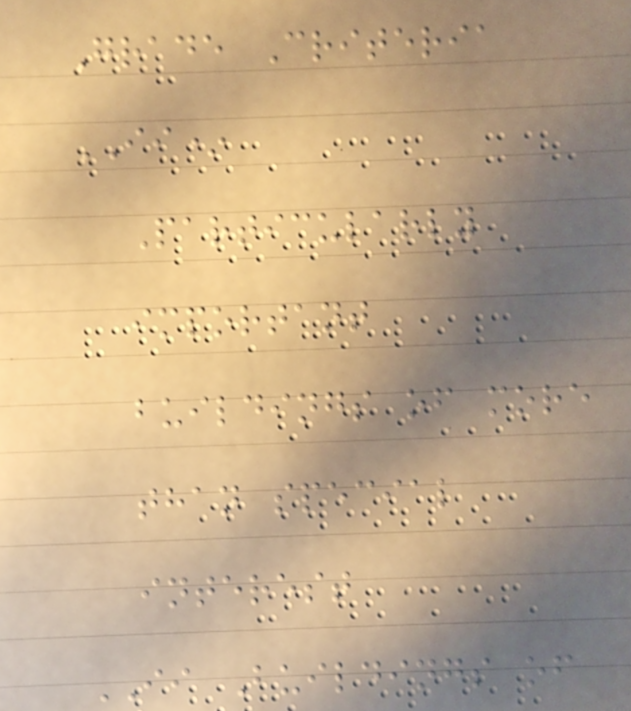Grade Criteria
II*
Particularly
important
buildings of more
than special
interest
II Buildings of
